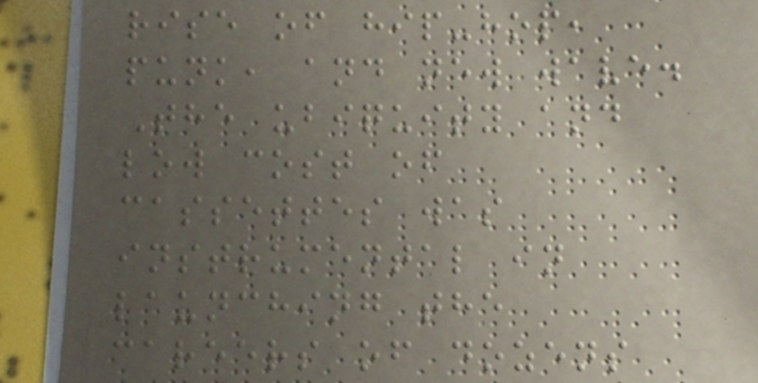rise of hip-hop,
punk, and new wave.
The ubiquity and
low cost of
cassettes was
instrumental in
launching the
careers of dozens
